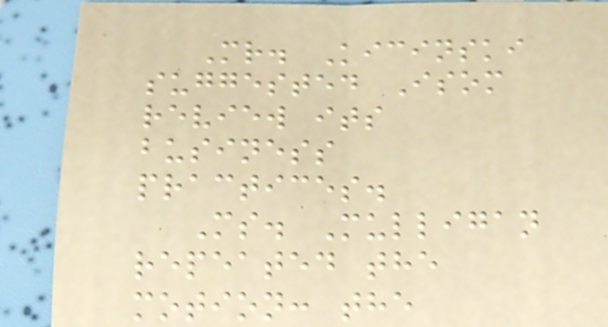Mr. Kicinski
suggested Isom
review its
business
practices.
Ms. Mulligan
repeated the
motion: the
